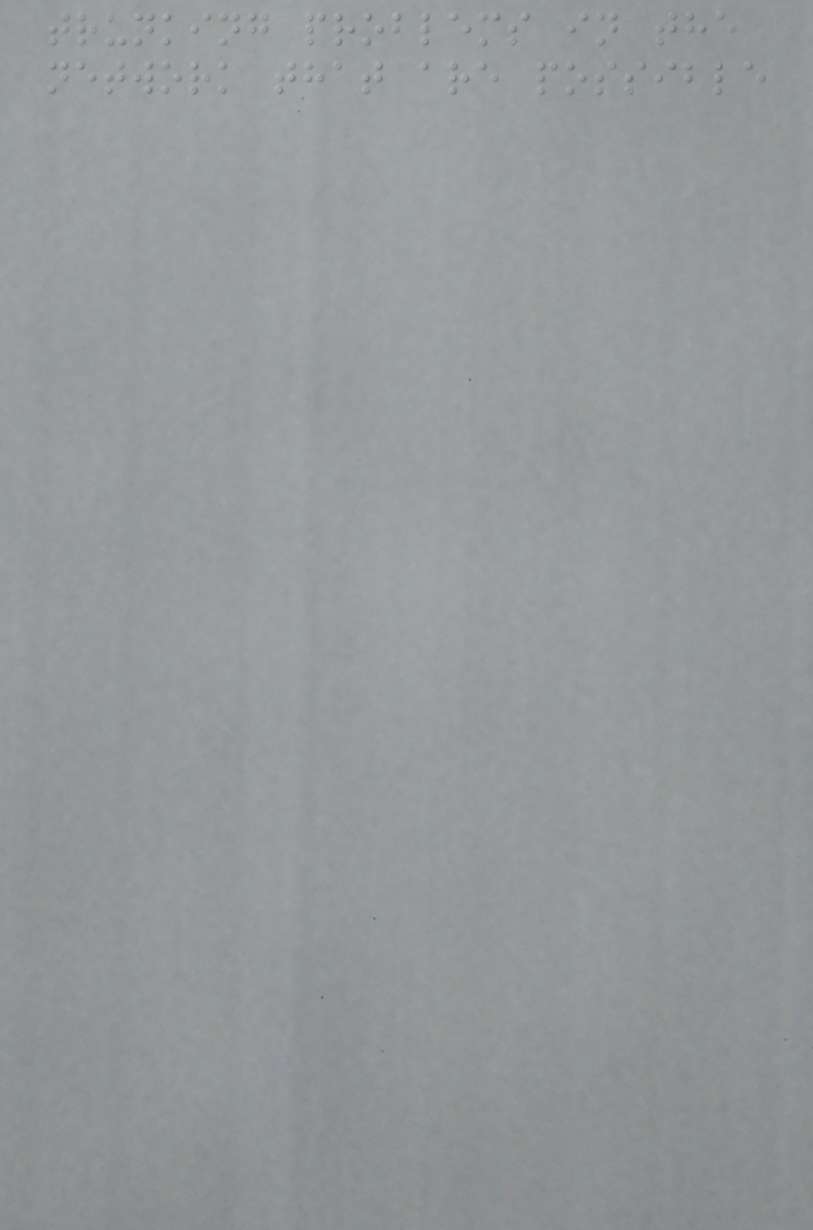trunking problems in the
network that are possible
